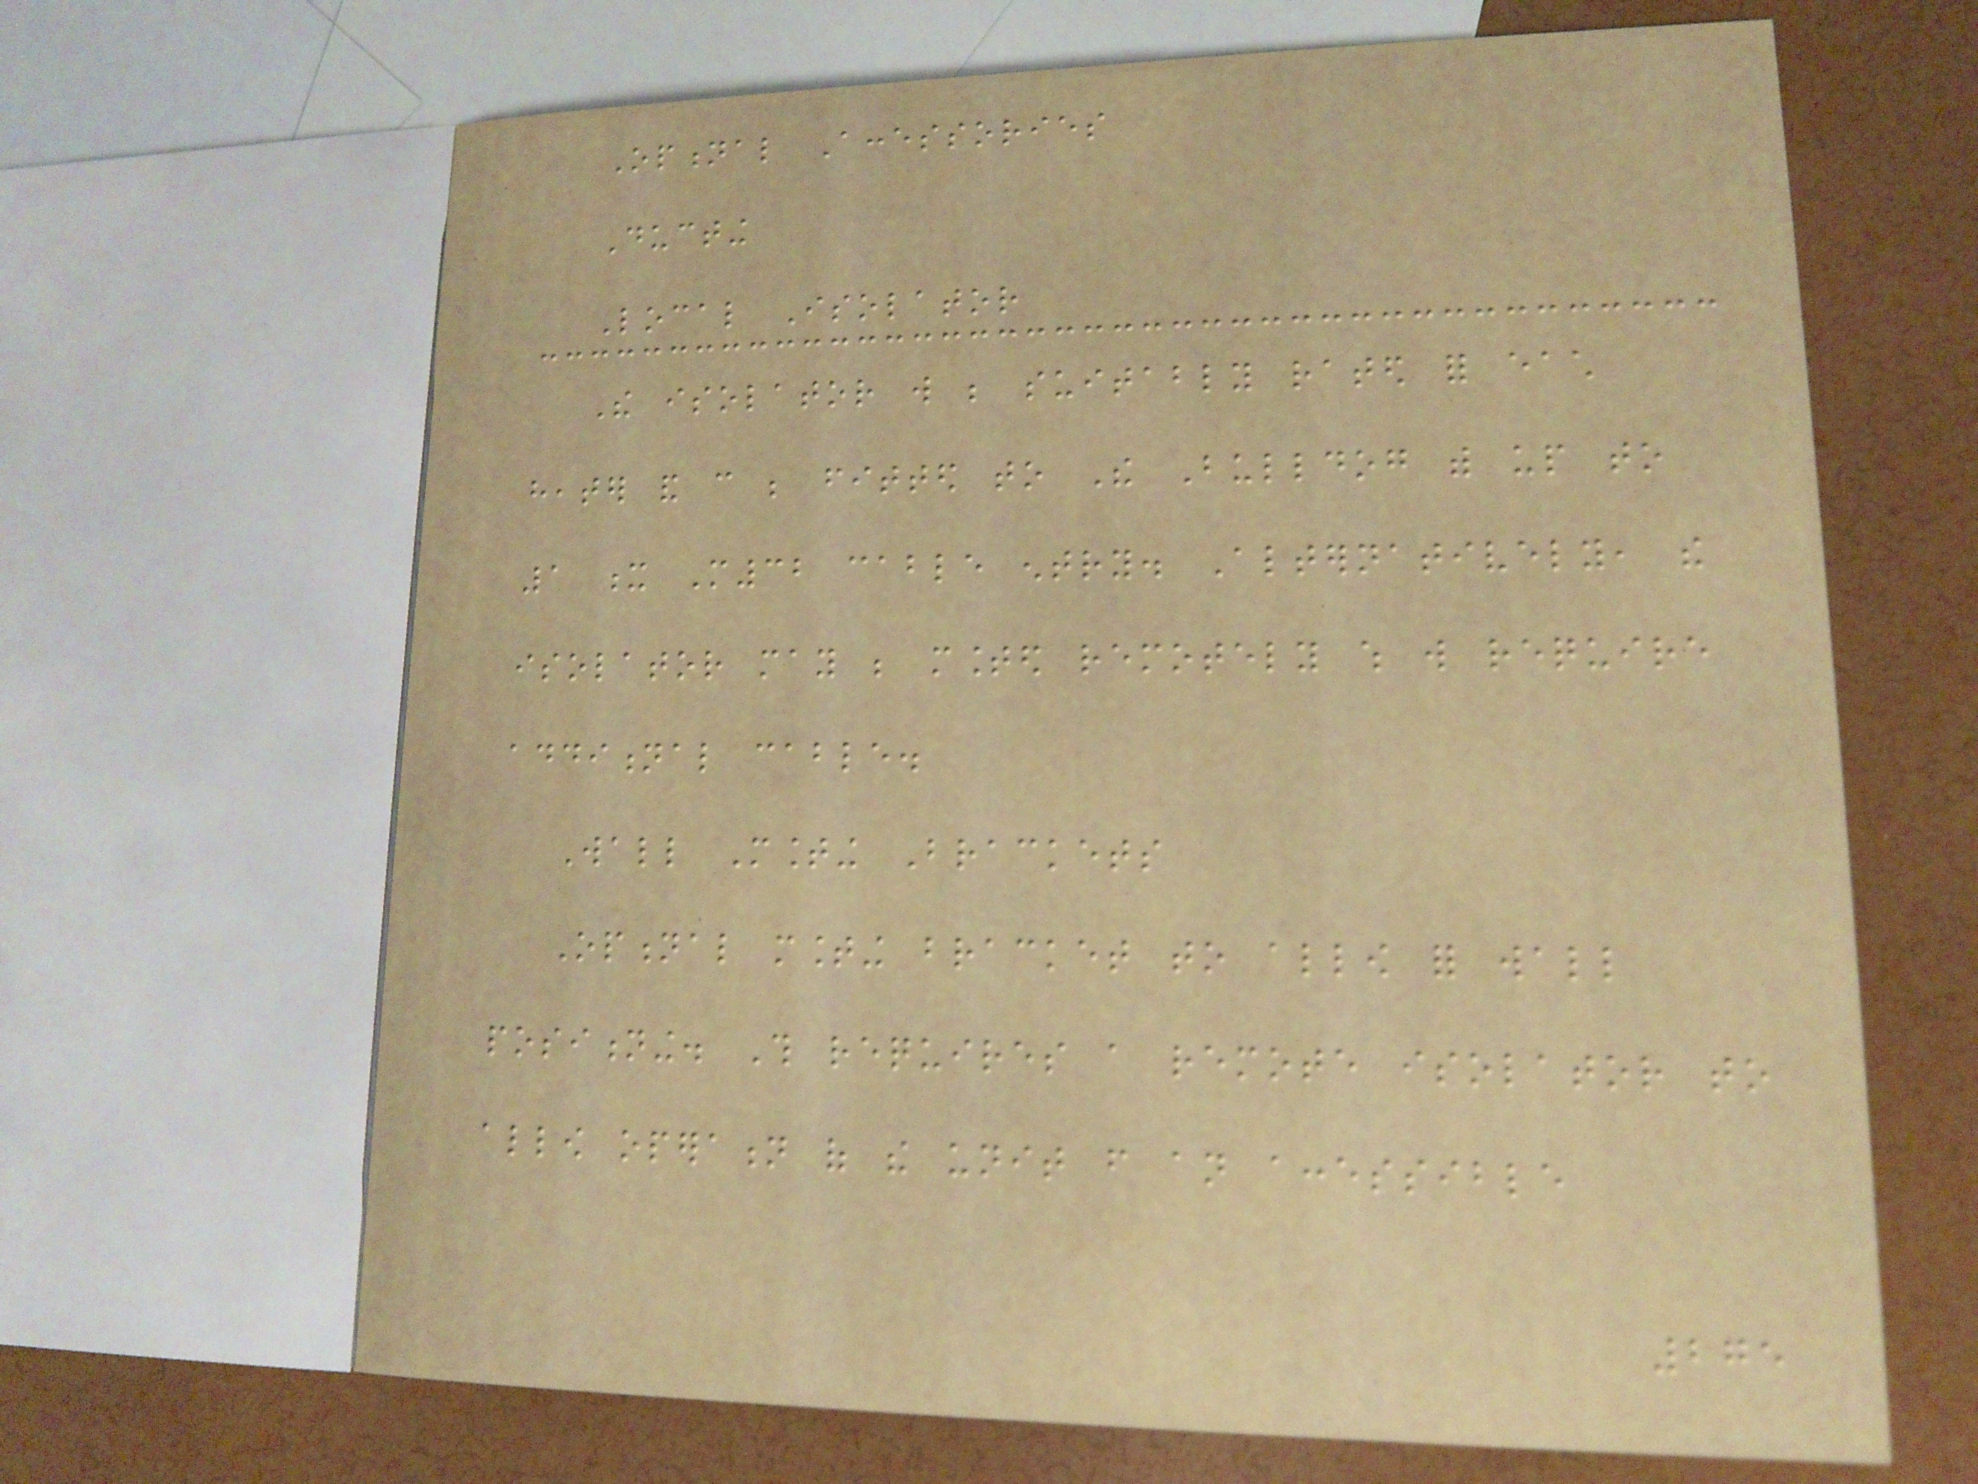Optional Accessories
Ducting
Local Isolator
The isolator will be suitably rated for each
heater and can be fitted to The Bulldog with up to
1 x M32 cable entry. Alternatively, the
isolator may be mounted remotely which will require
additional cable.
Wall Mounting Brackets
Optional mounting bracket to allow for wall
positioning. This requires a remote isolator to
allow operation of the unit from an accessible
275
